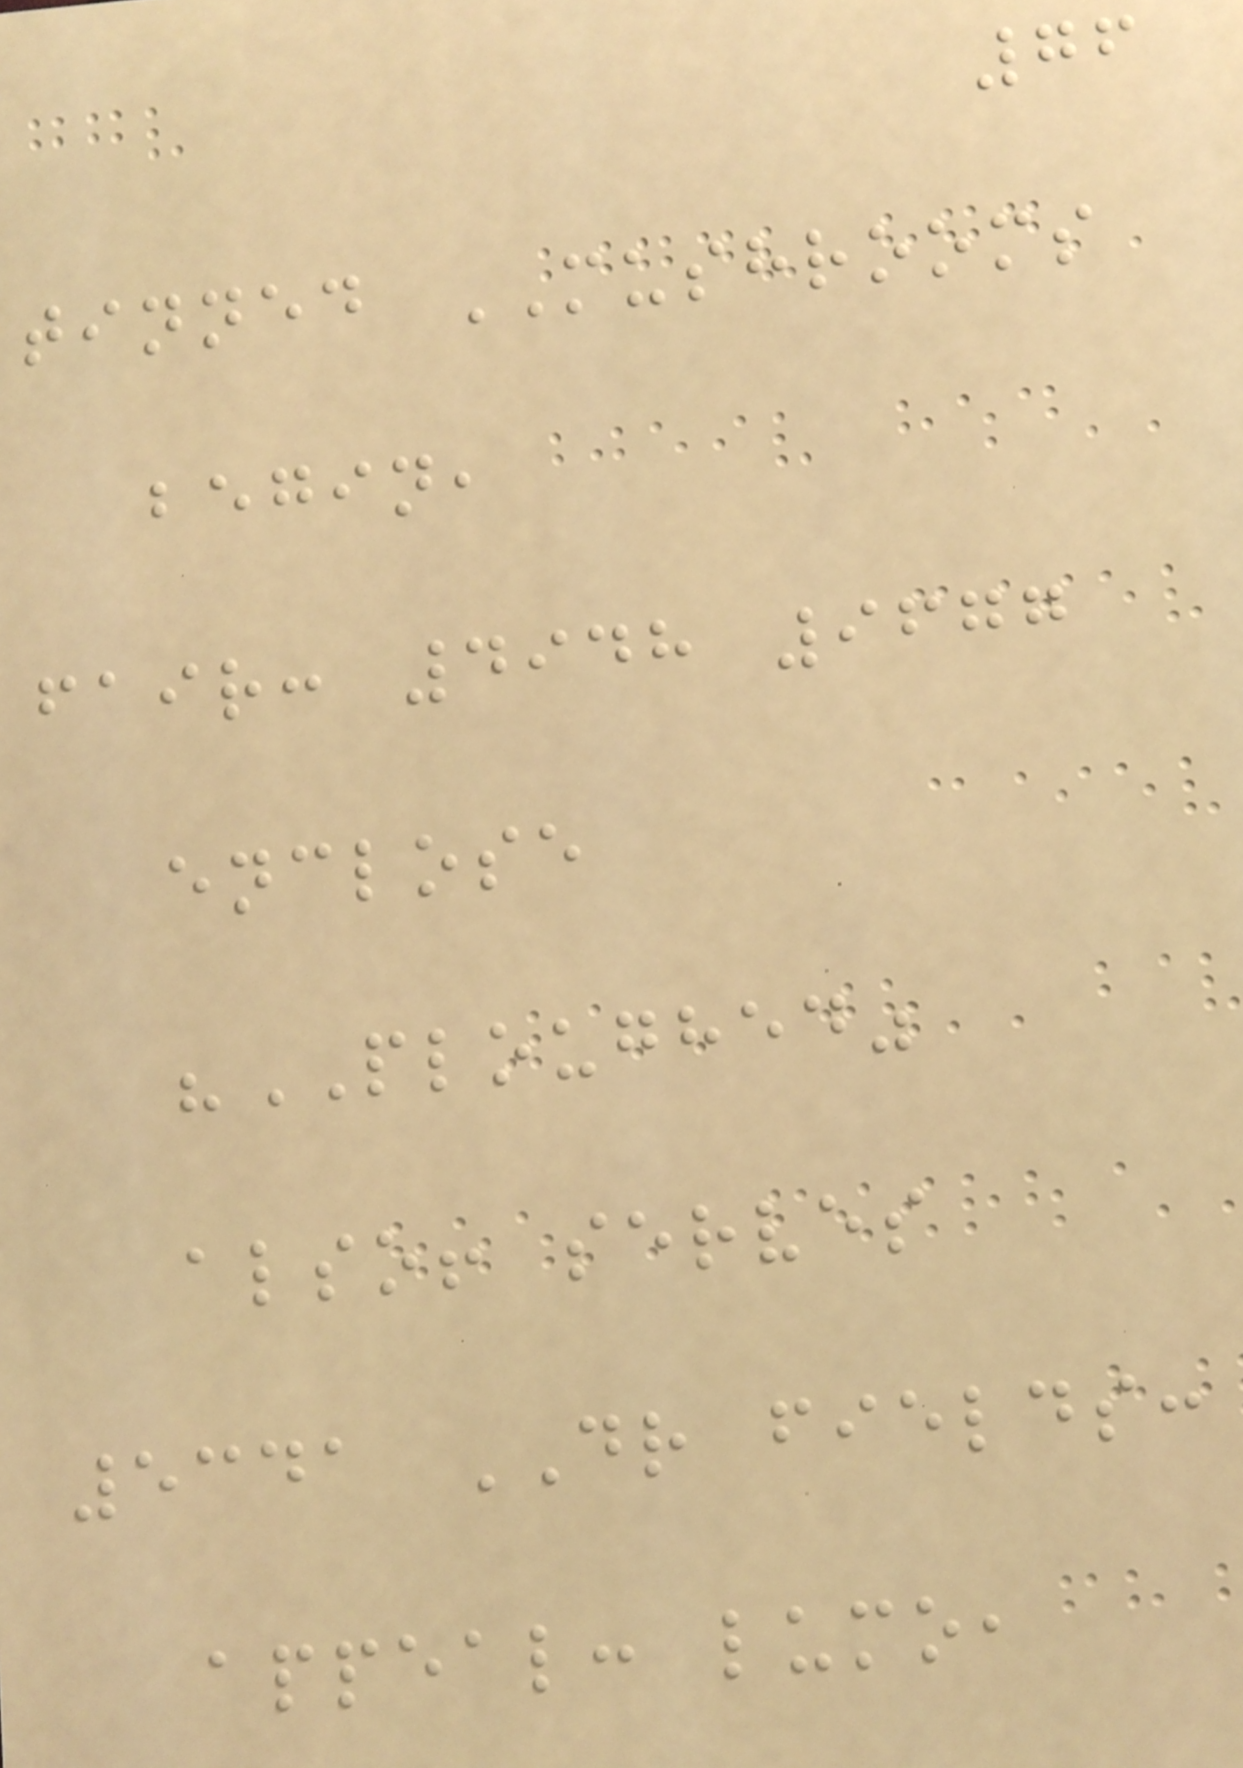76
tinned MUSHROOMS
begin,
fair: 4948 9677
enclose
"PLOUGHED"
also! serves
5341 DR fields:
appeal: lumo,
